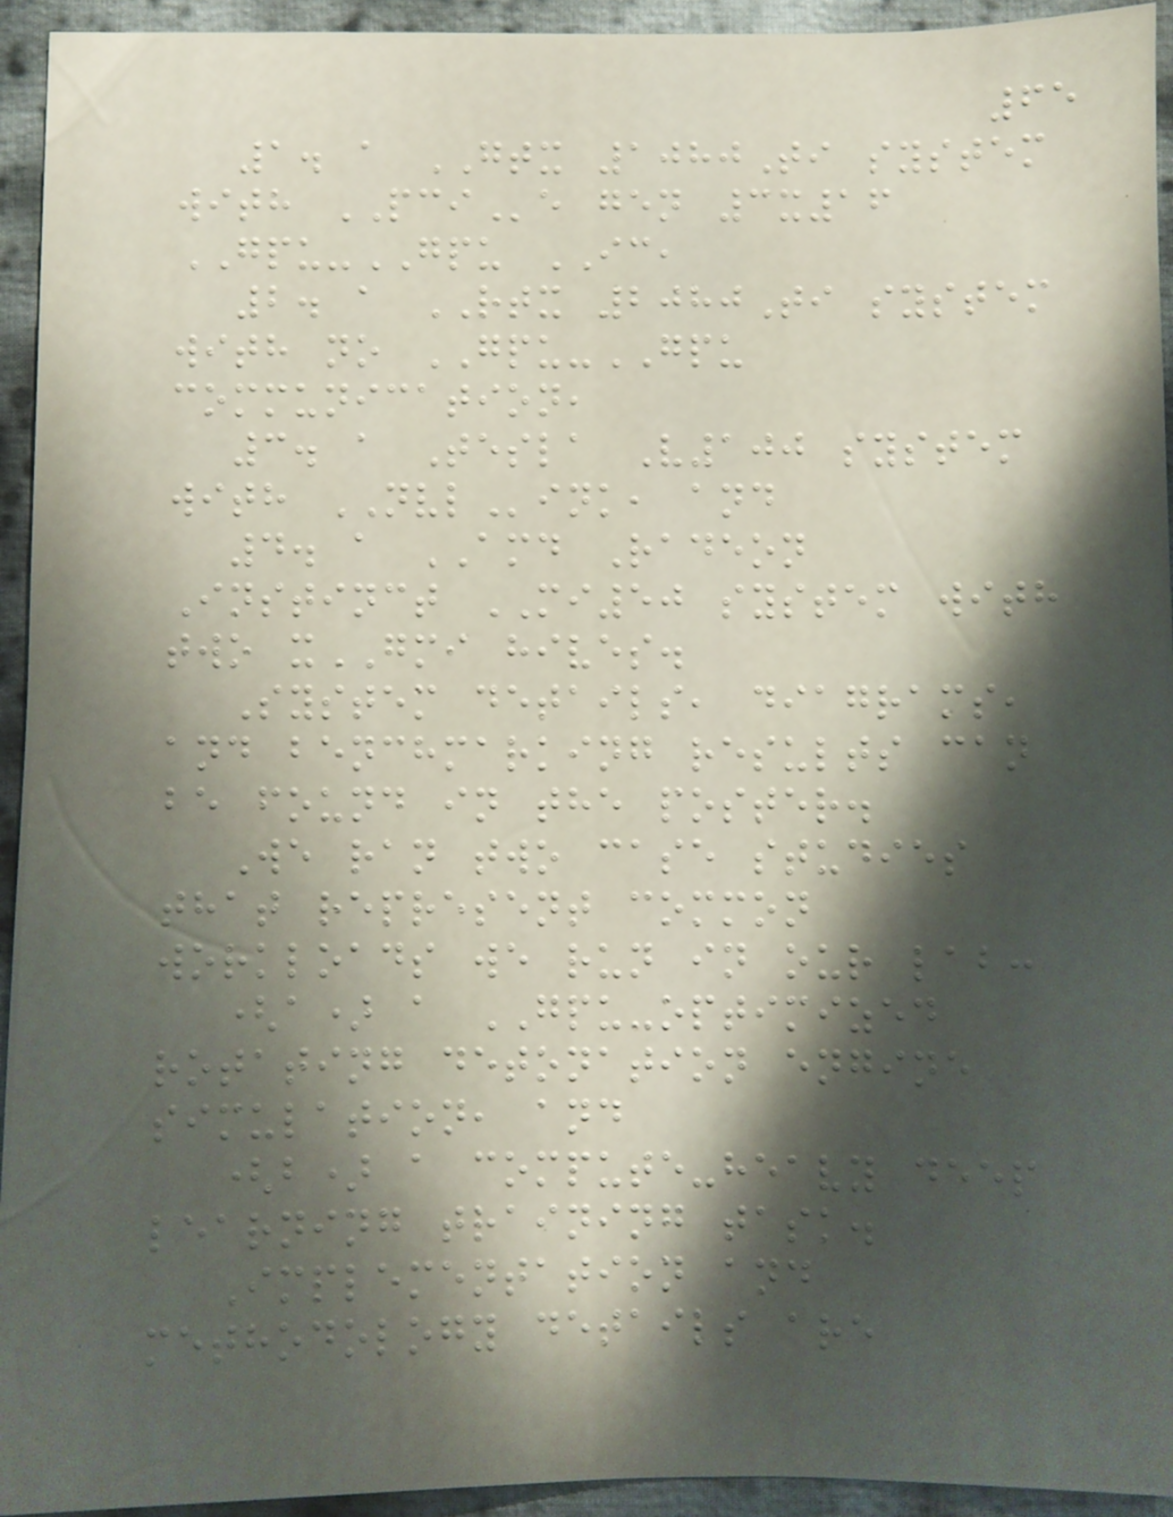65
1. a GTX 1080Ti system
with PCIe gen 3x16
GPU-GPU IC,
2. a RTX 2080Ti system
with no GPU-GPU
communication,
3. a Tesla V100 system
with NVLink, and
4. a AMD Radeon
Instinct MI50 system with
two xGMI hives.
System details, diagrams,
and benchmarking results can
be found in the poster.
We ran two case studies
that represent common
workloads we run in our lab:
(a) a GPU-optimized
rotating detonation engine
simulation, and
(b) a compute-heavy deep
learning training task.
Implementation and
methodology details are
